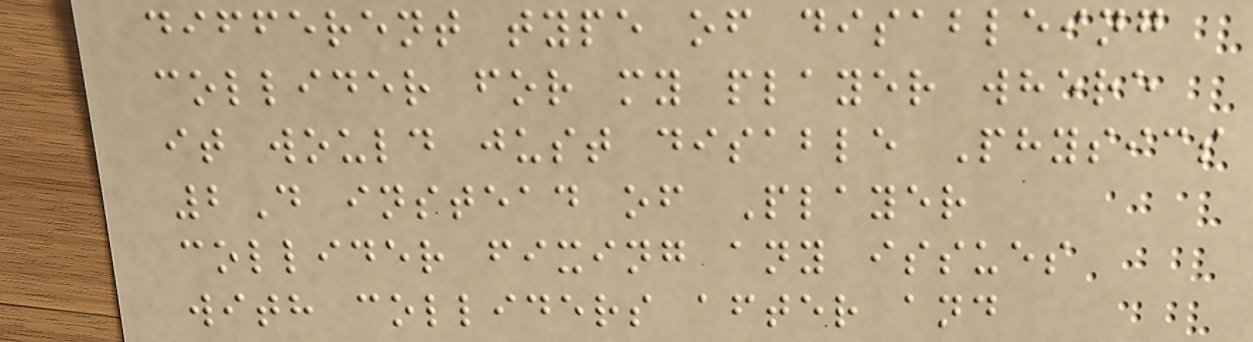different type of disableing
collider for my player where
it would just disable Physics
2D instead of Player
collider fixing any issues
with colliders after and
